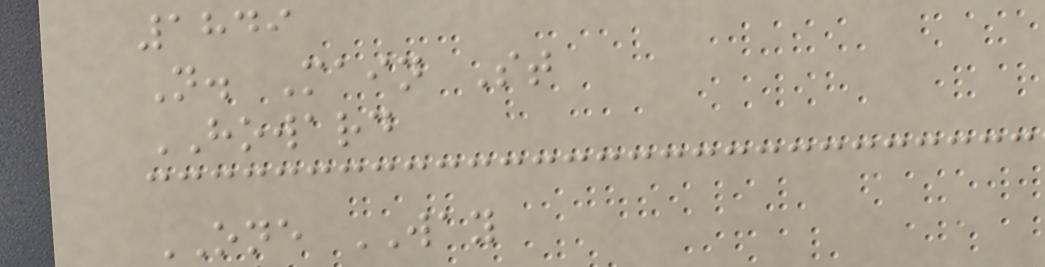1849
N. Main St
HOWARD
ONE WAY
